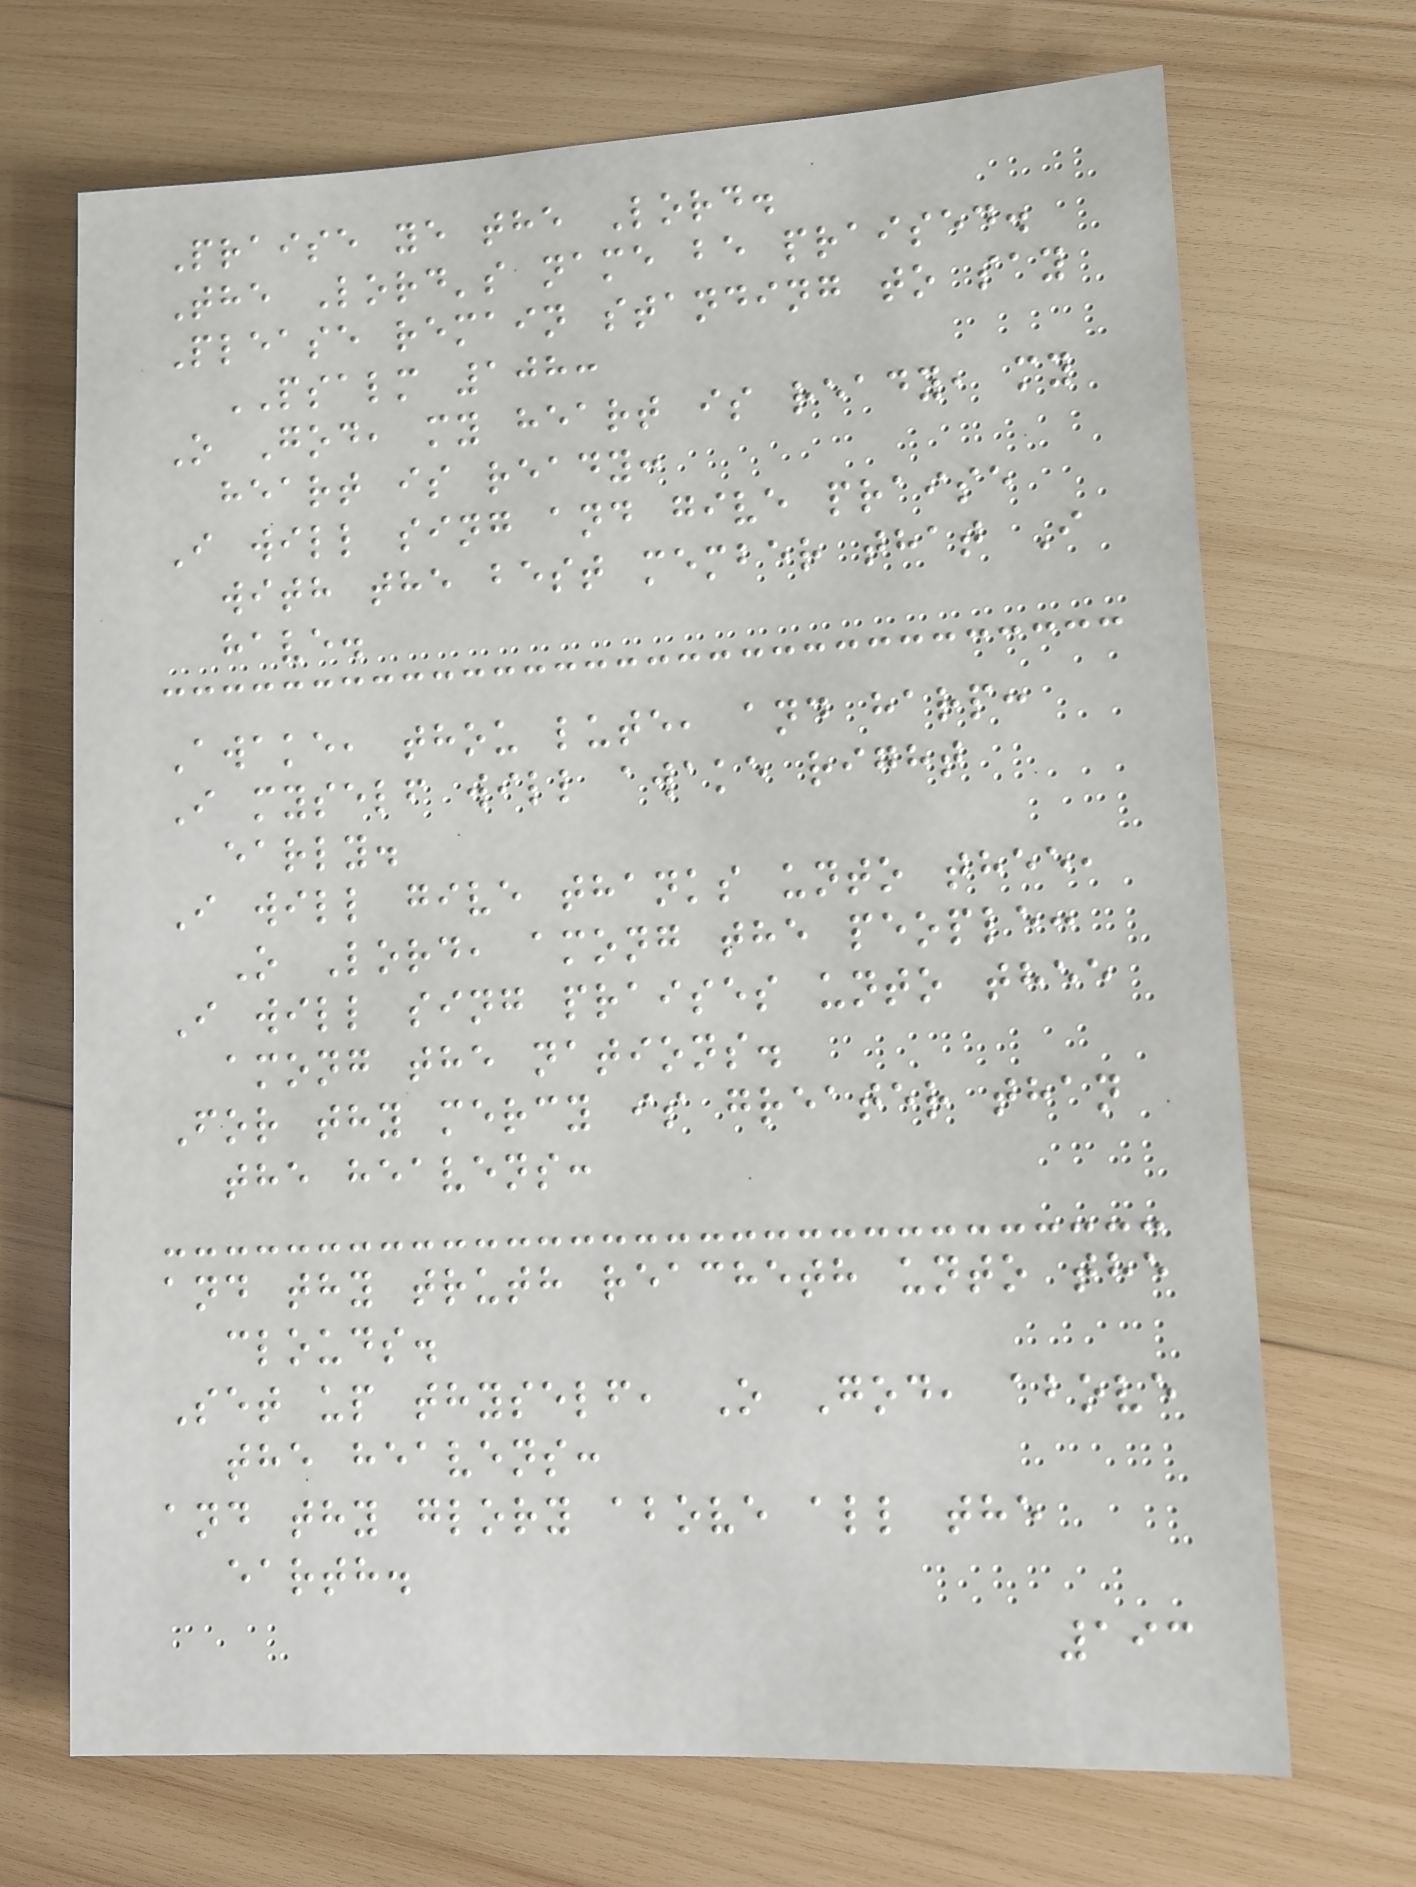Praise ye the Lord.
The Lord's name be praised.
Please remain standing to say
PSALM 108:
O God, my heart is ready, my
heart is ready:
I will sing and give praise
with the best member that I
have.
Awake, thou lute, and harp:
I myself will awake right
early.
I will give thanks unto thee,
O Lord, among the people:
I will sing praises unto thee
among the nations.
For thy mercy is greater than
the heavens:
and thy truth reacheth unto the
clouds.
Set up thyself, O God, above
the heavens:
and thy glory above all the
earth.
193
